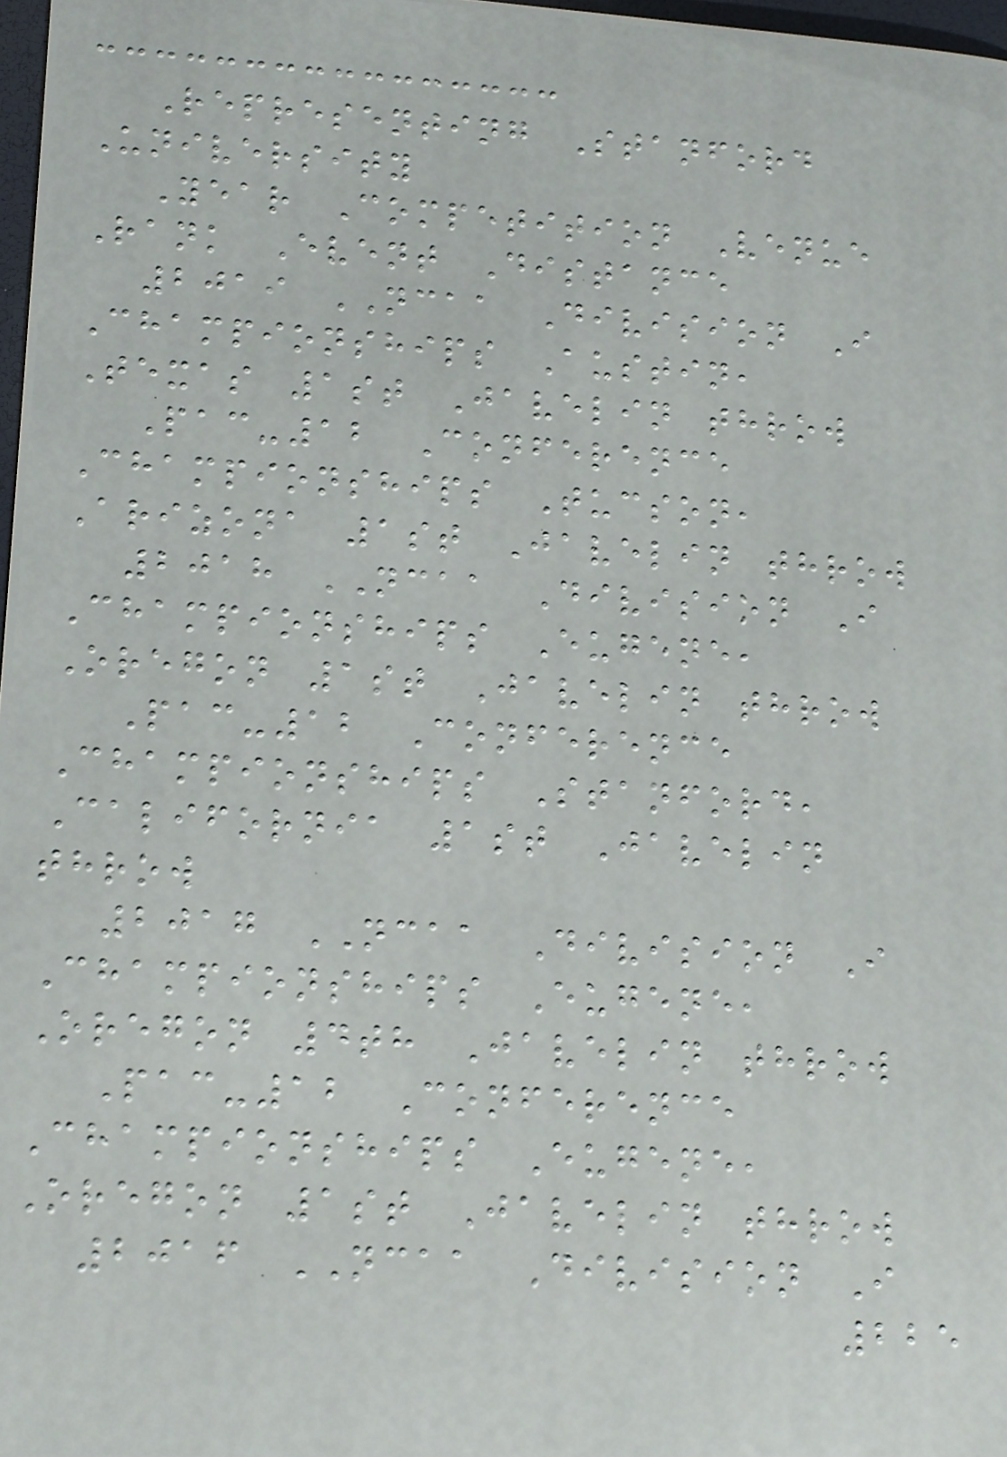Representing Stanford
University
Year Competition Venue
Rank Event Distance
2019 NCAA Division I
Championships Austin,
Texas 1st Javelin throw
Pac-12 Conference
Championships Tucson,
Arizona 1st Javelin throw
2018 NCAA Division I
Championships Eugene,
Oregon 1st Javelin throw
Pac-12 Conference
Championships Stanford,
California 1st Javelin
throw
2017 NCAA Division I
Championships Eugene,
Oregon 4th Javelin throw
Pac-12 Conference
Championships Eugene,
Oregon 1st Javelin throw
2016 NCAA Division I
225
